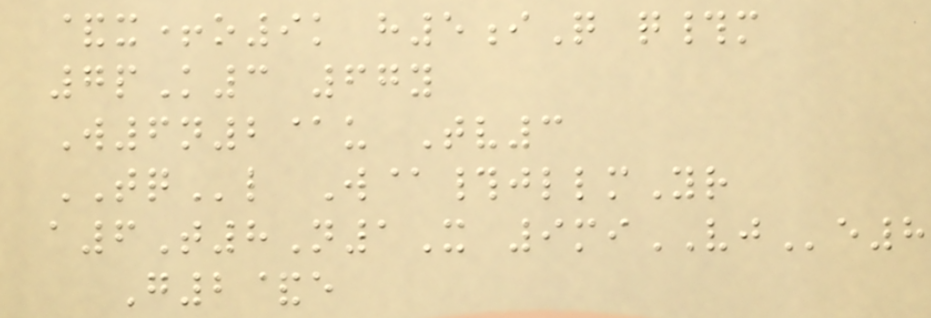&x+o9k h5iQ q#m
7pK3 67y
W6n2@u Tv3
TQl W@#jllmYr
a6T8N1X 9miVJe8
G2&e
